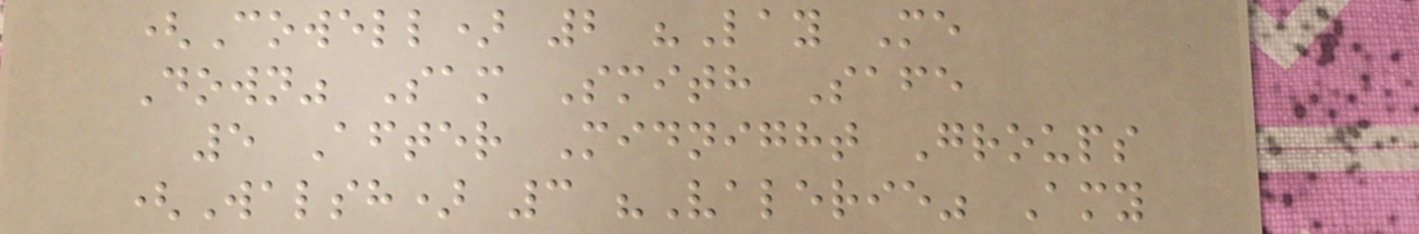(Cowell) 2 "Lay Me
Down" Sam Smith Safe
5 After Midnight Groups
(Walsh) 3 "Valerie" Amy
